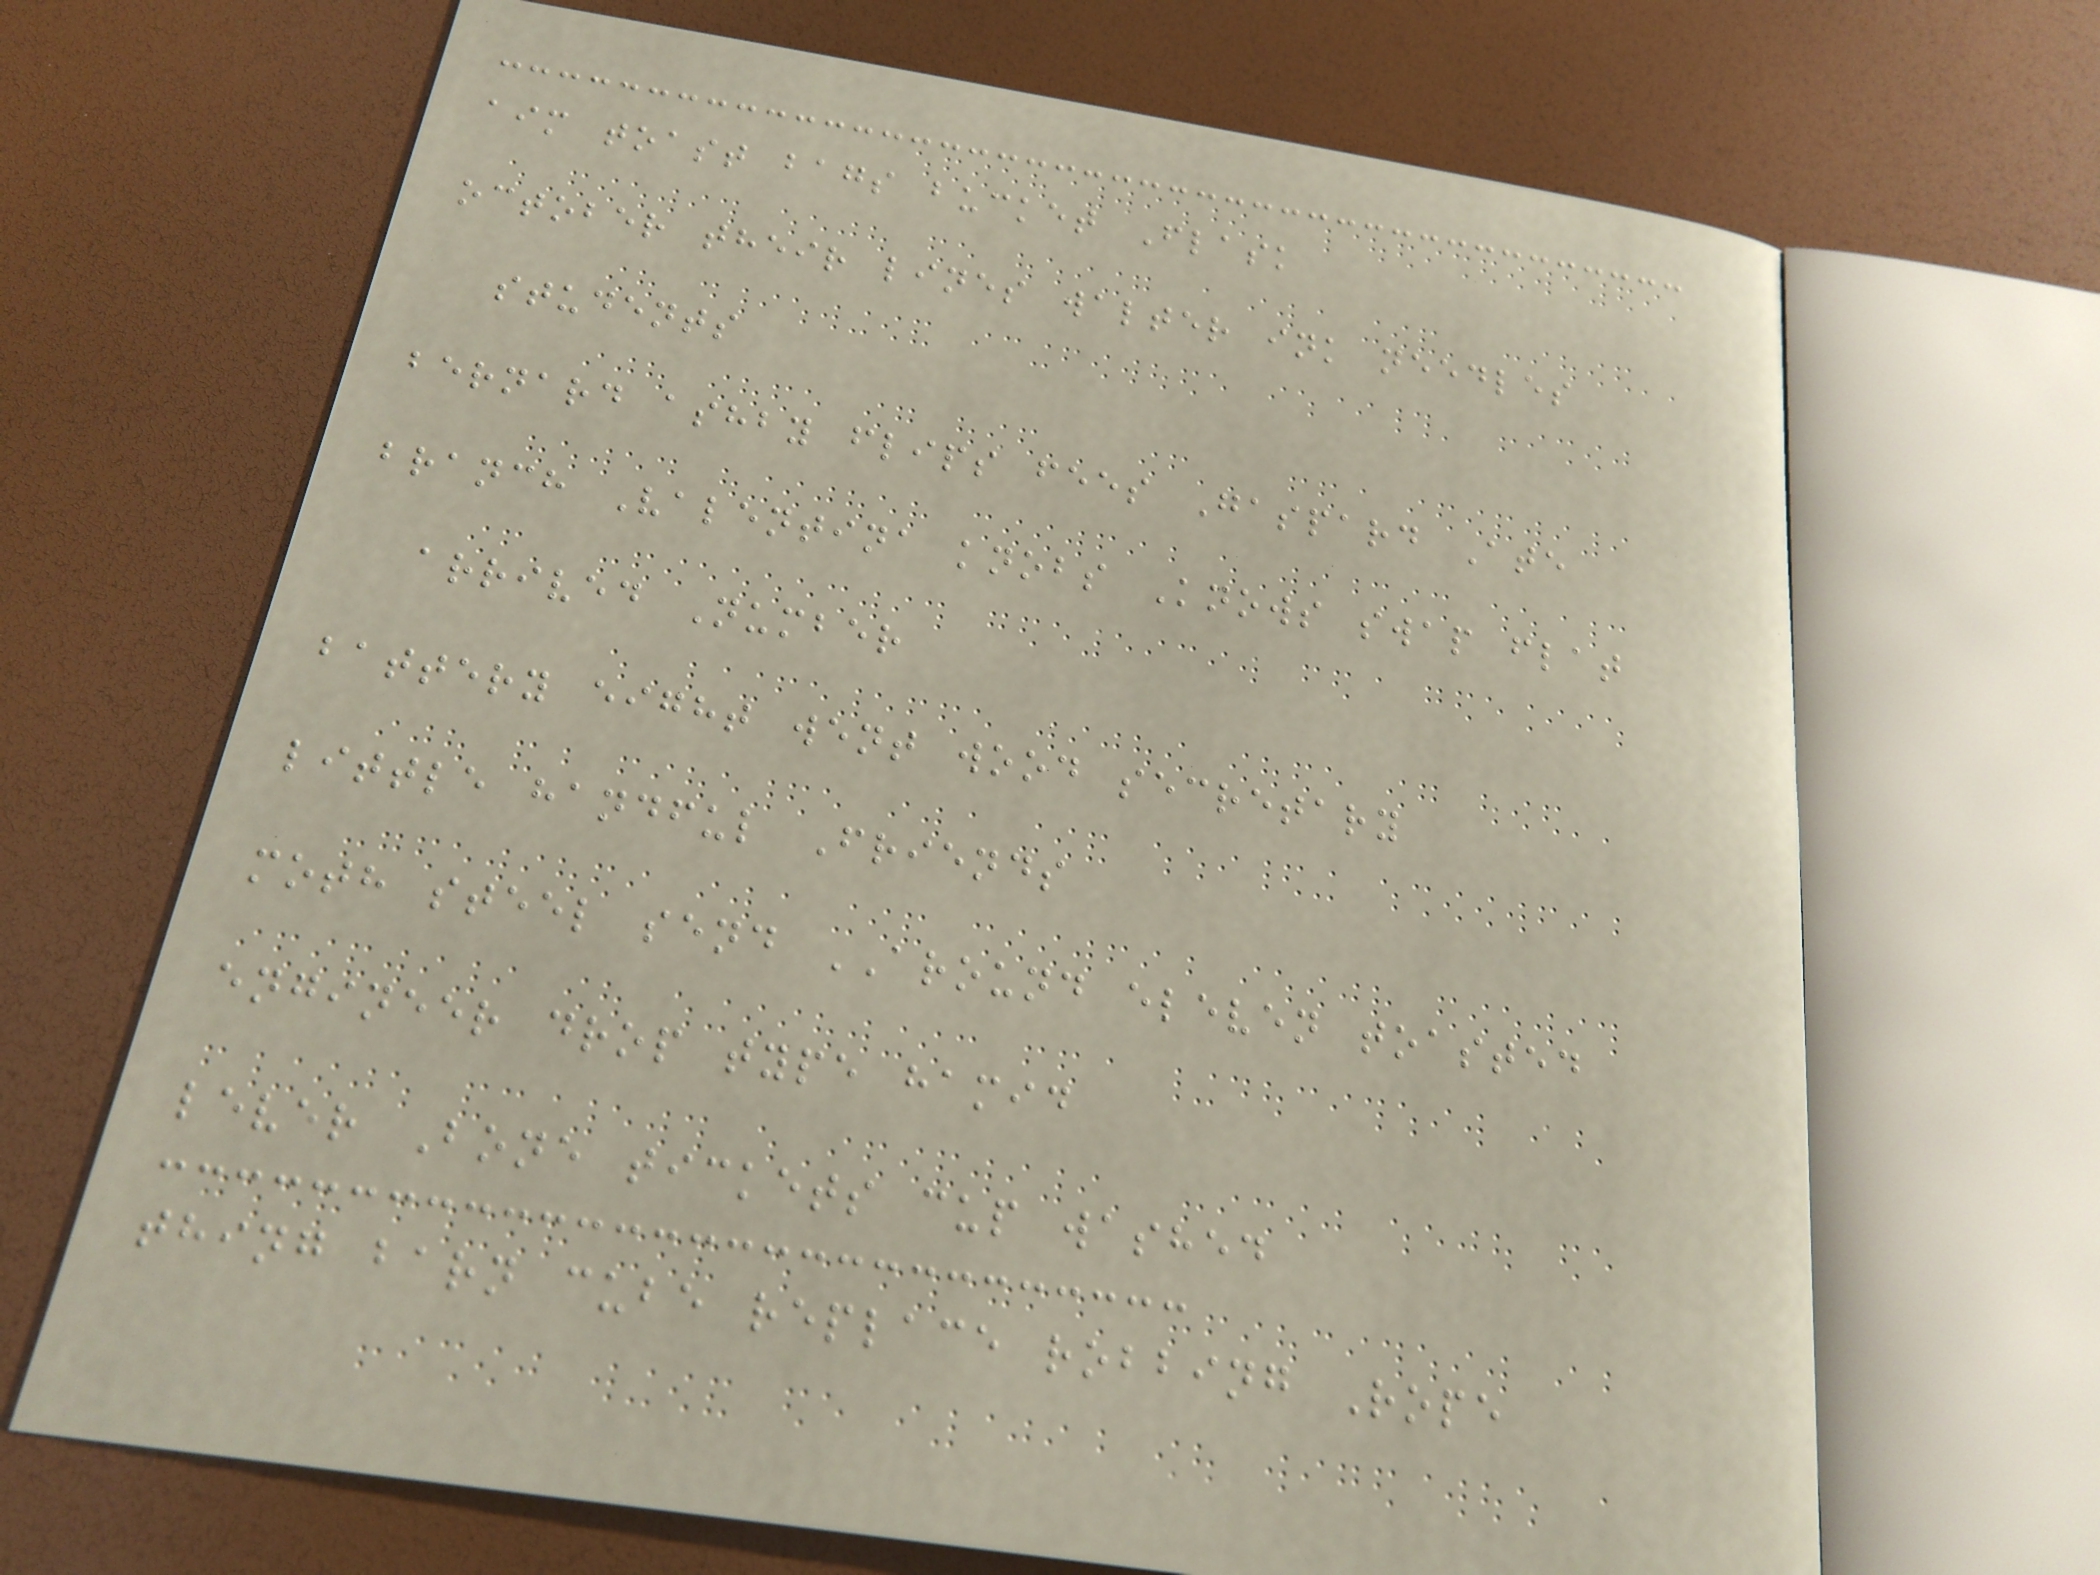aim toast bags bucket Flask
october their lines walter ink needles
students
bernard ashby flips fees Gaspard Ate
branch Valentina knobs Knows swap flat
arrived Number
battery eight went wood secretary
little handful Friends
moth steel send AROUND eleven toasted
engineer drop type hamid
lever Bone tickets cup washed
thing barn cube replace robbing Rope
